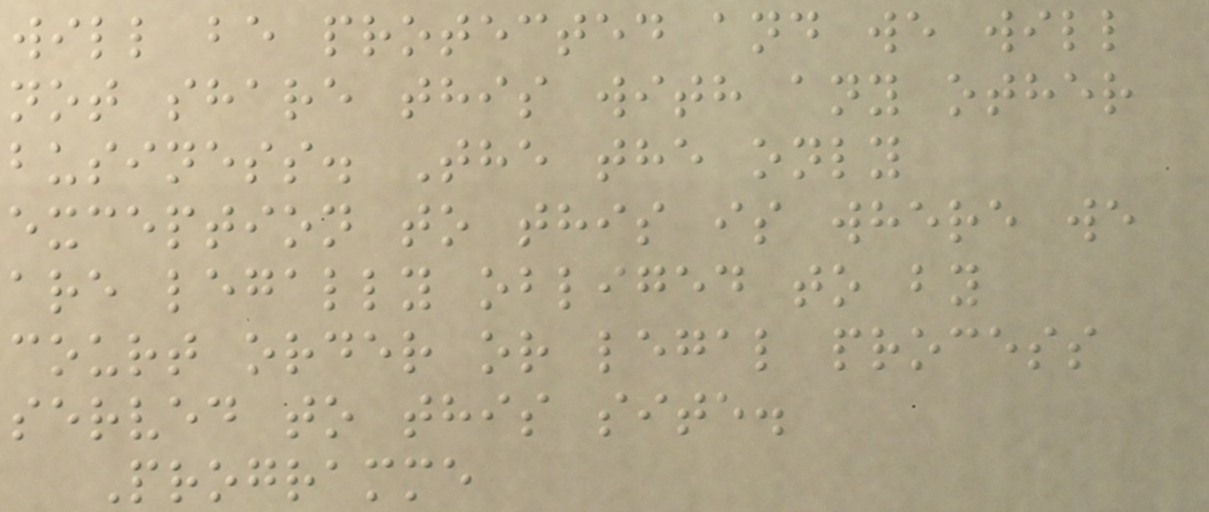will be protected and we will
not share this with any other
business. The the only
exception to this is where we
are legally obliged to by
court order or legal process
served to this site.
Programme
